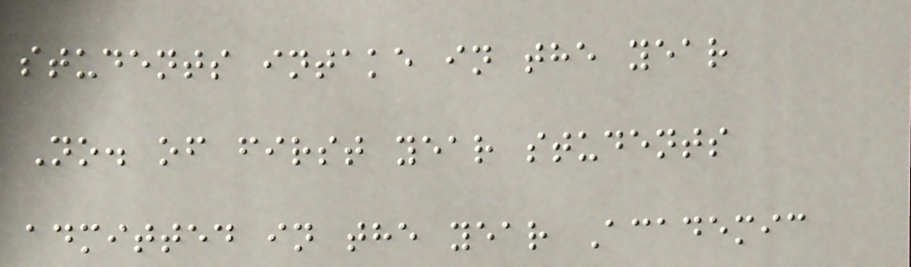students intake in the year
No. of first year students
admitted in the year Academic
